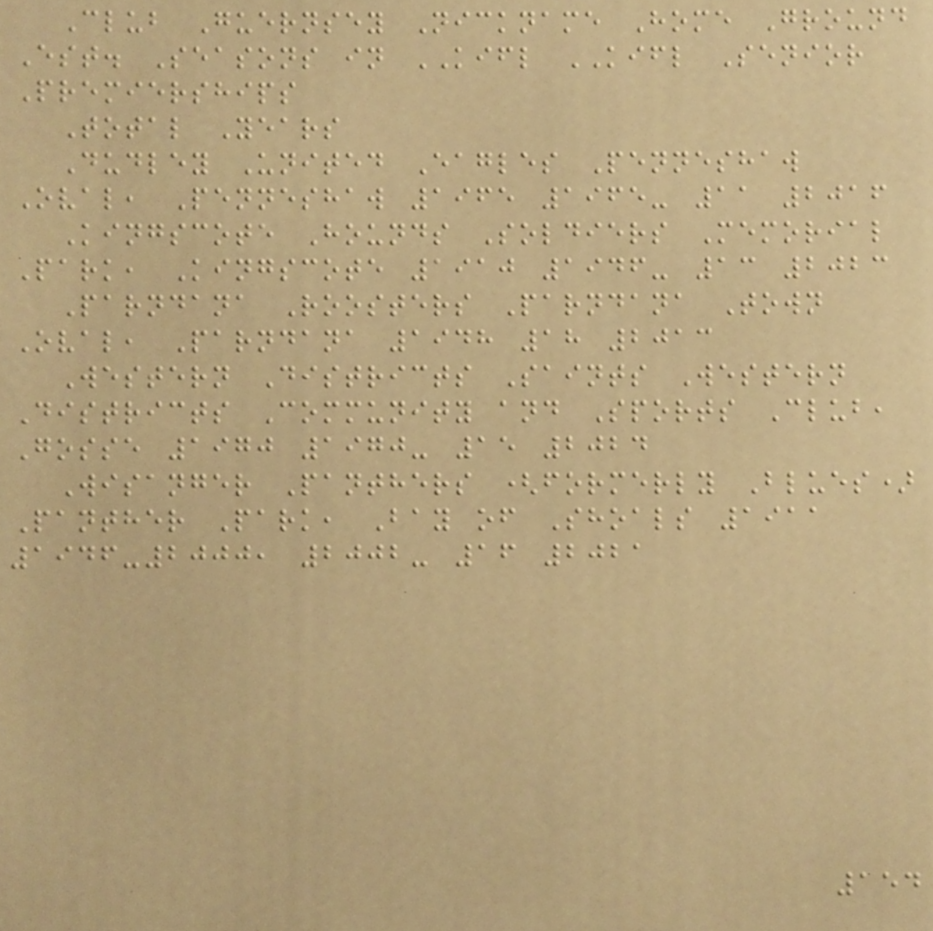Club Guernsey Nickname Home Ground
Est. Seasons in KIFL KIFL Senior
Premierships
Total Years
Dudley United Eagles Penneshaw
Oval, Penneshaw 1965 1965- 11 2016
Kingscote Hounds Soldiers Memorial
Park, Kingscote 1910 1946- 13 2023
Parndana Roosters Parndana Town
Oval, Parndana 1948 18 2013
Western Districts Saints Western
Districts Community and Sports Club,
Gosse 1970 1970- 15 2024
Wisanger Panthers (formerly Blues)
Panther Park, Bay of Shoals 1911
1946-2000, 2002- 16 2021
154
